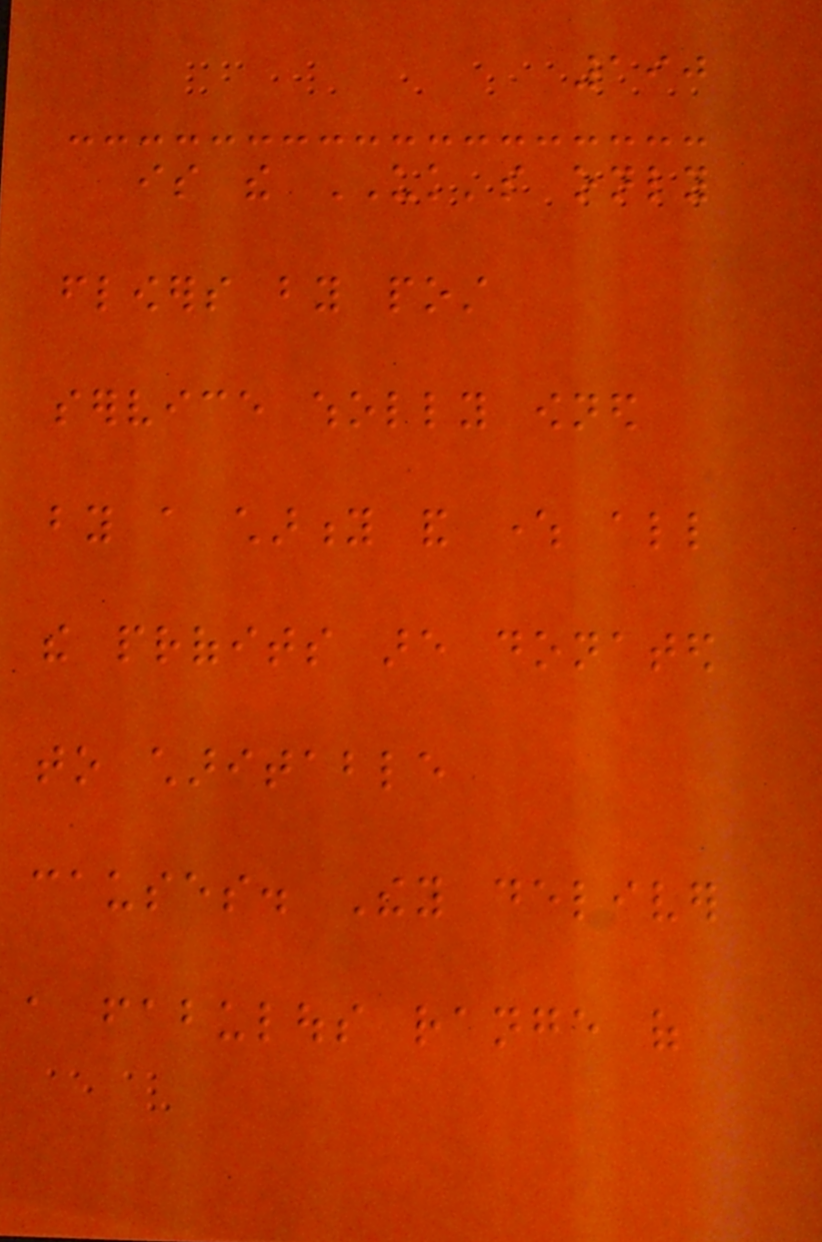190
is the UK's only
flowers by post
service wholly owned
by a charity and where all
the profits are donated
to charitable
causes. They deliver
a fabulous range of
